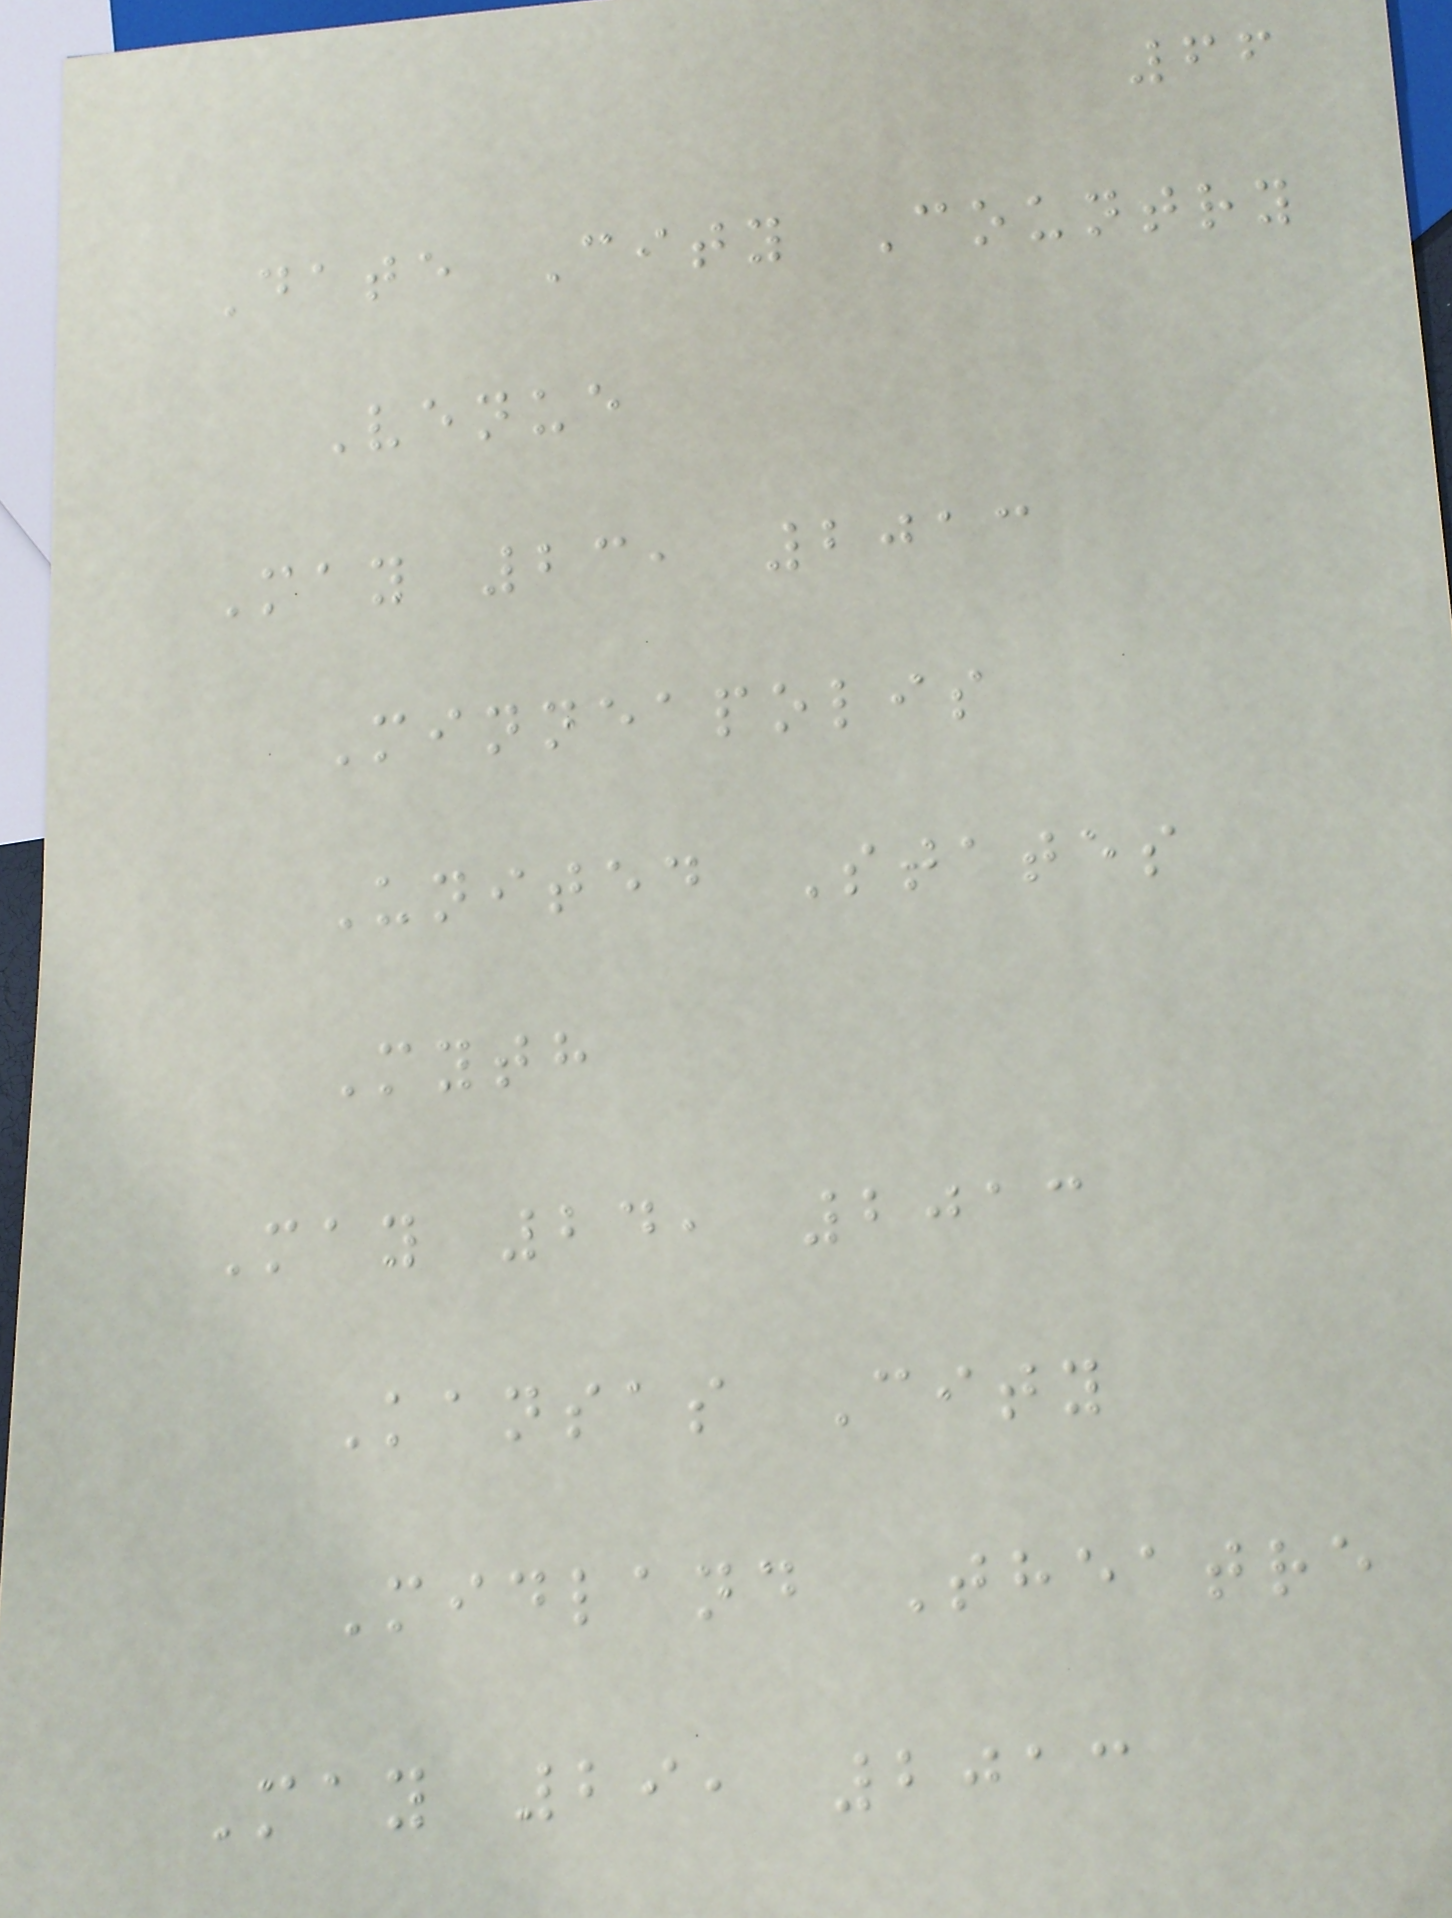66
Date City Country
Venue
May 23, 2013
Minneapolis
United States
Myth
May 24, 2013
Kansas City
Midland Theatre
May 29, 2013
